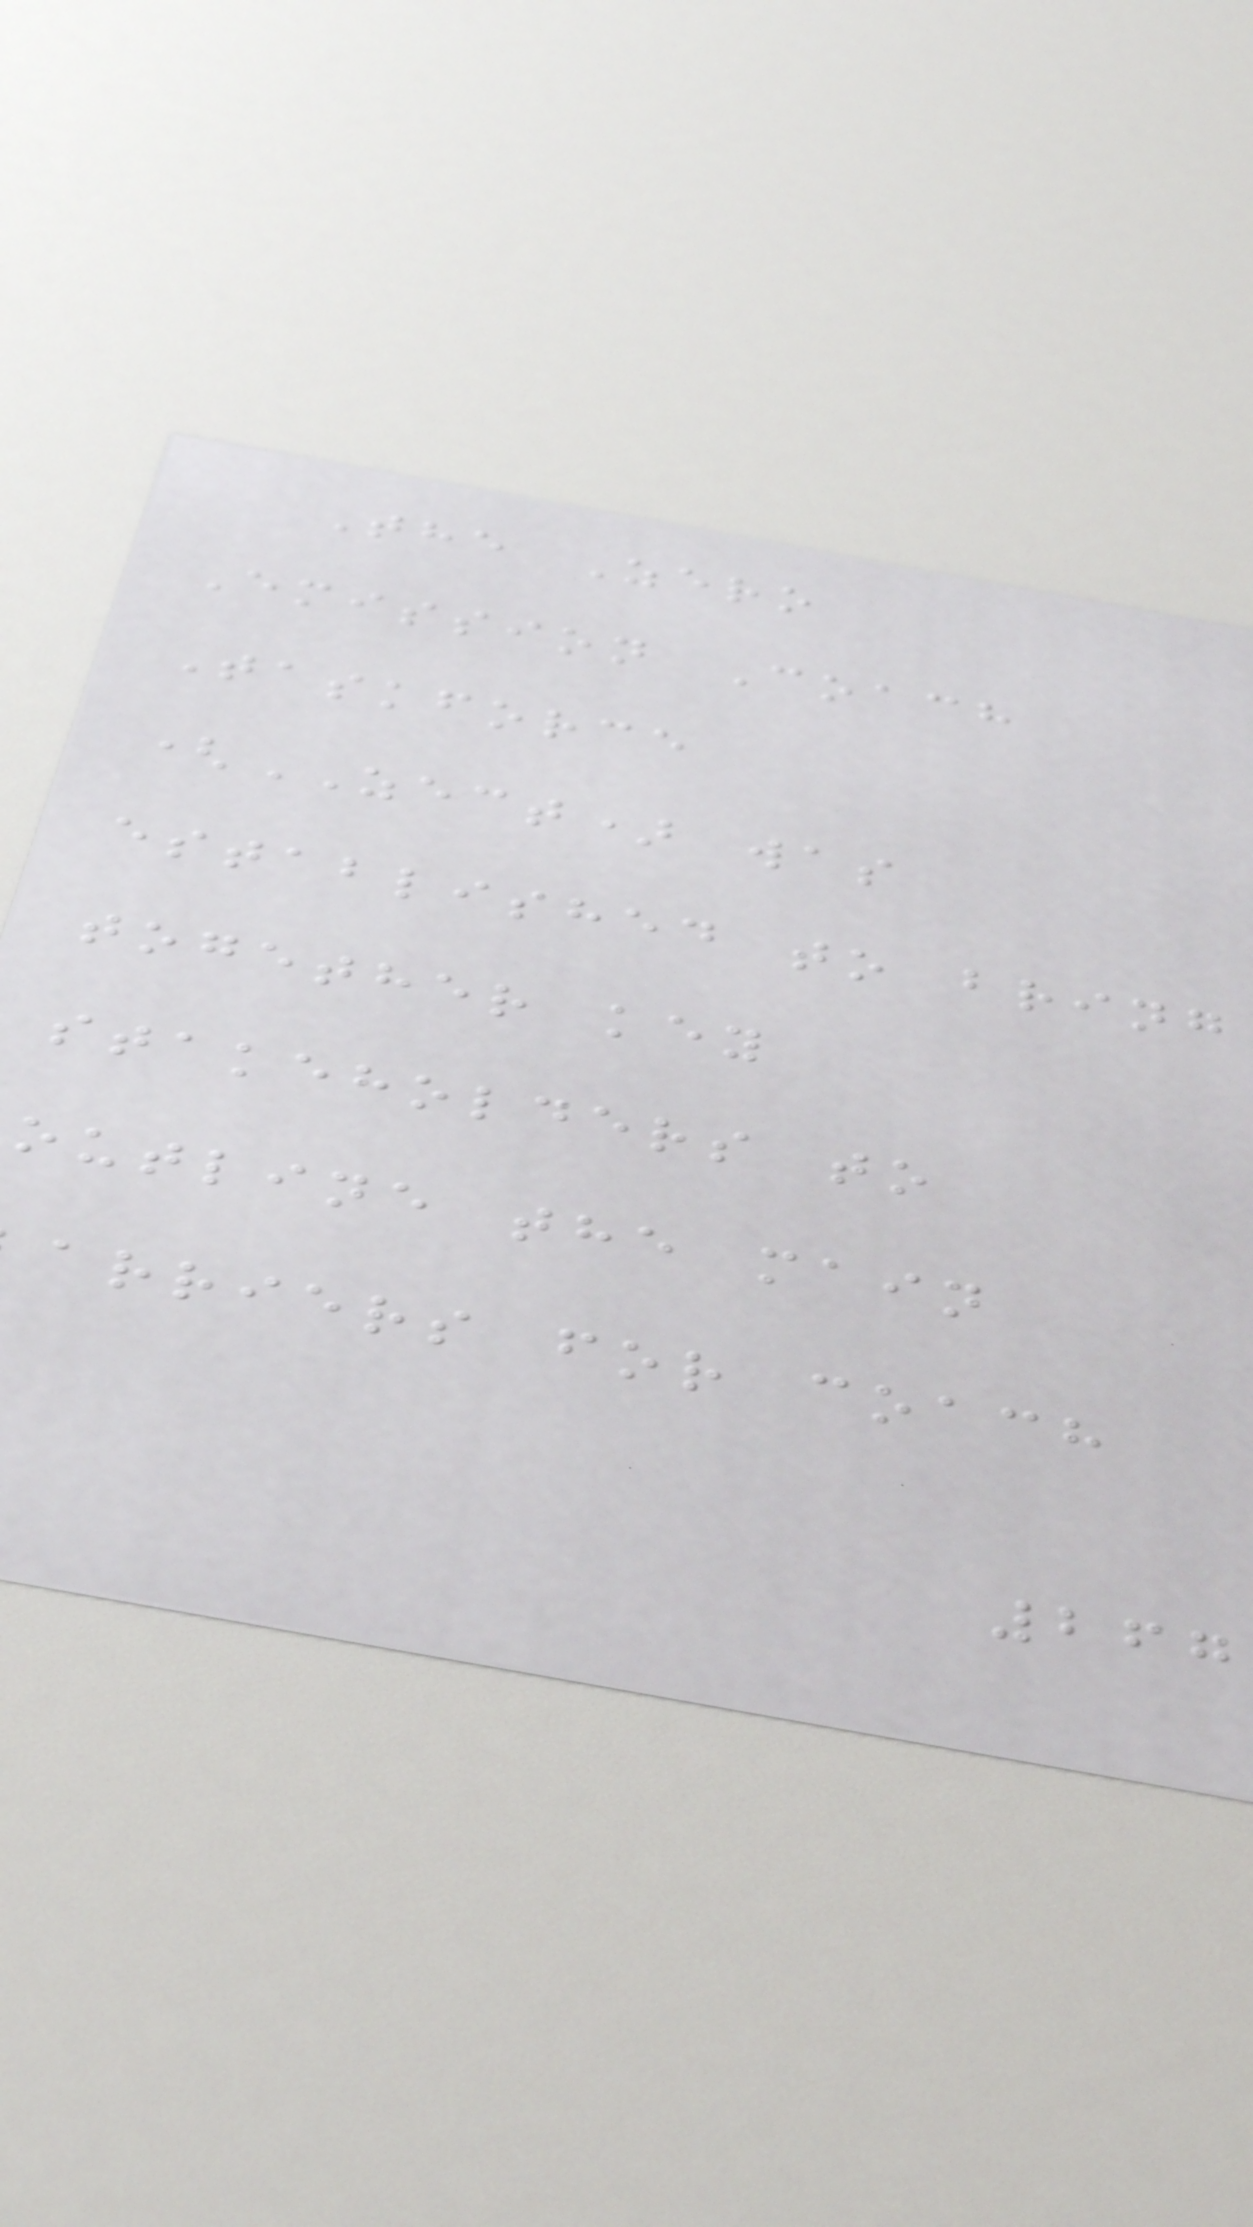The Zero
Emission Coach
Taskforce
(ZECT) was
established to bring
together key
stakeholders to
outline the main
arriers for coach
267
